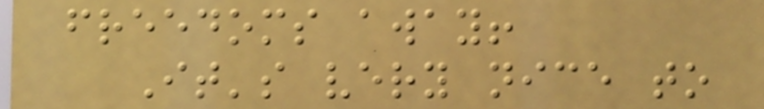freedoms away!
It's very nice to
